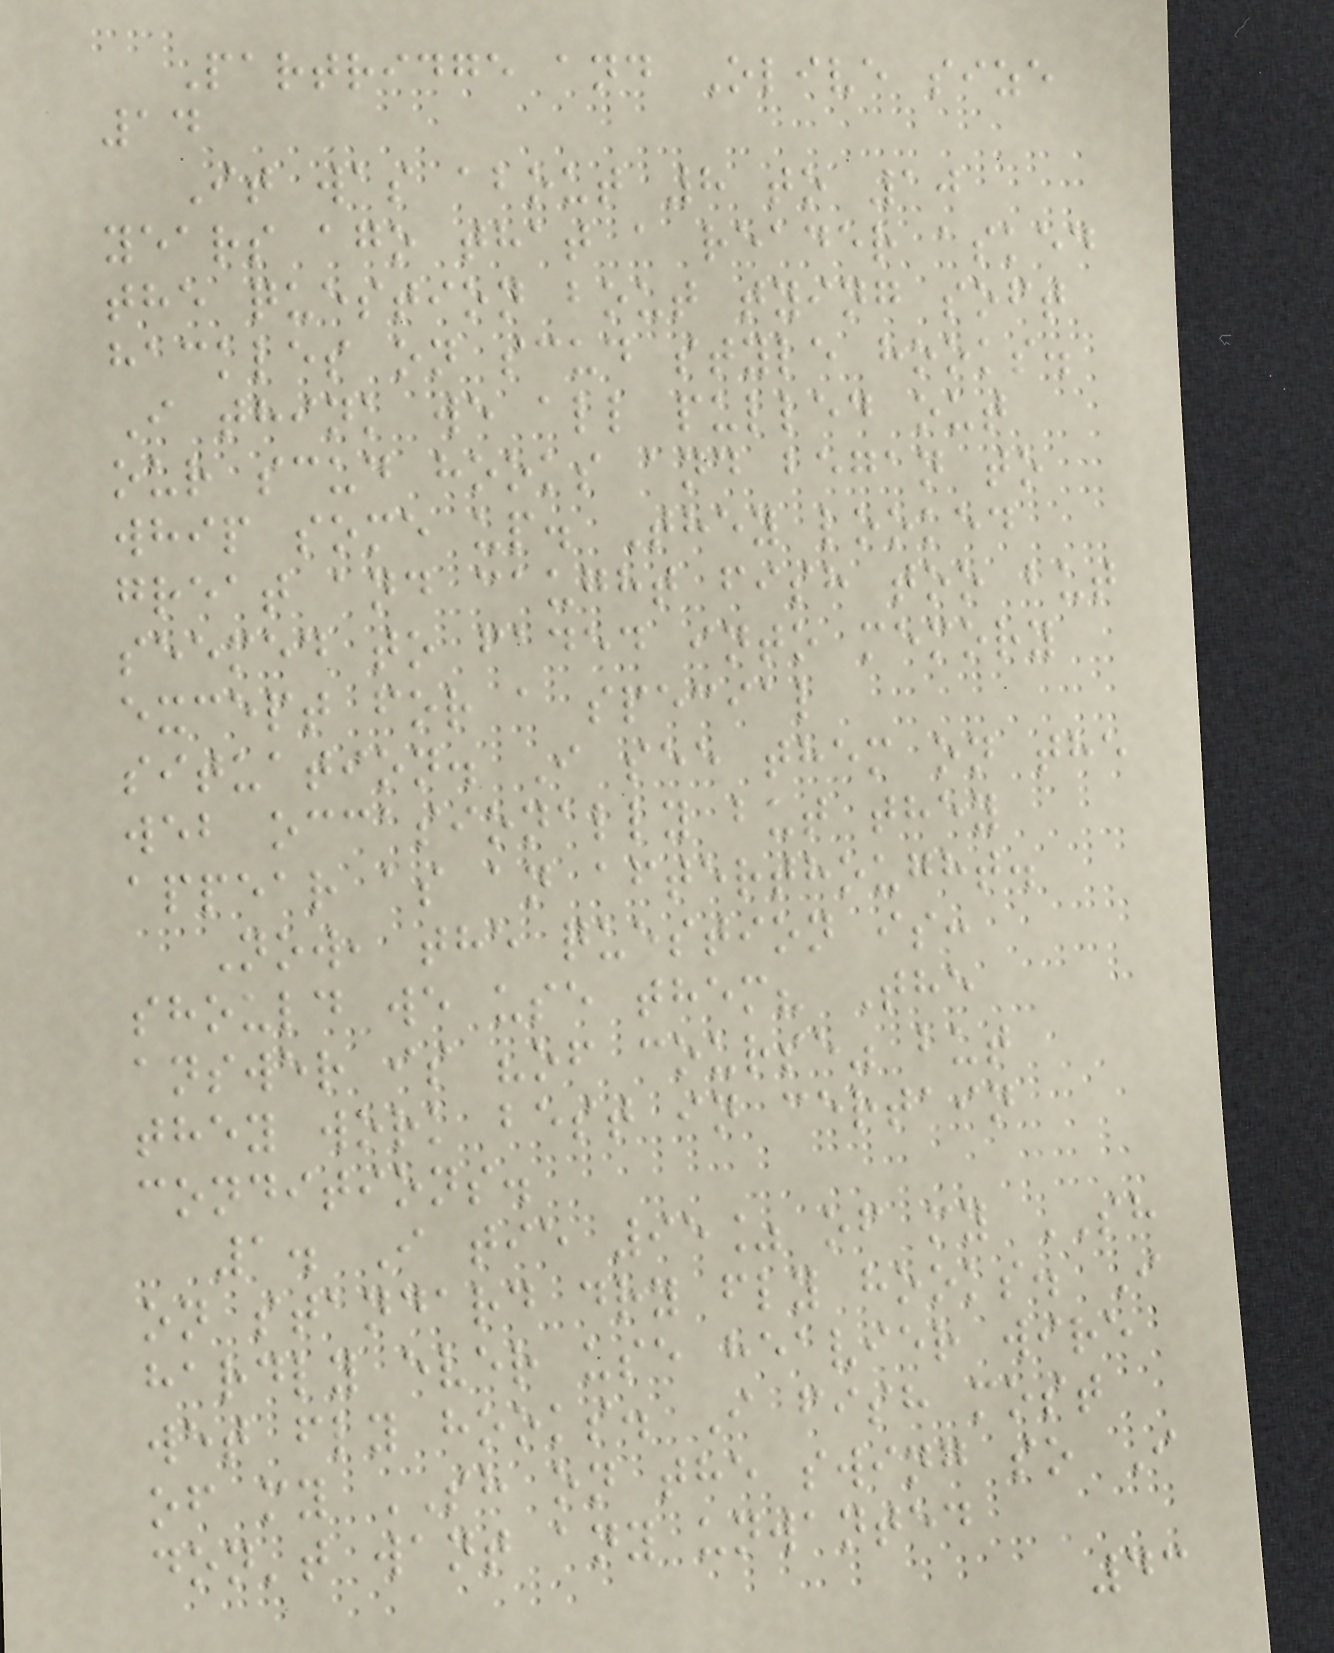Partridge and Olive size
14
It was about 8 to 10
years ago that a reader asked
the question bout tying soft
hackles on scud style hooks.
I think we all pulled out
our scud hooks and began to
whip some up. They looked
great and caught fish too but
seemed to faded into memory
except for a special
situation. I see them on the
web occasionally but they
appear as an afterthought.
Now, the question is:
should we use them? The
answer is "of course" but
they work best in certain
conditions.
1. I tie 95% of my SH
on standard dry fly hooks. I
hardly ever use heavier wire
wet fly hooks. I fish most
of my SH on the swing so I
don't want any unwanted
43
